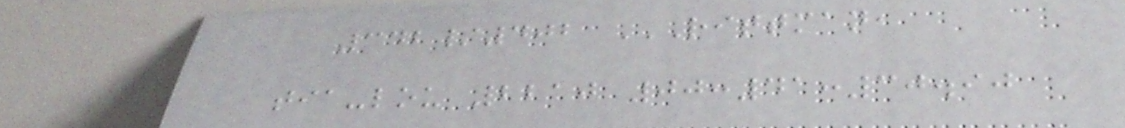342/402 RITTMAN,
TIA-LOU 2210 00:41:30.90
